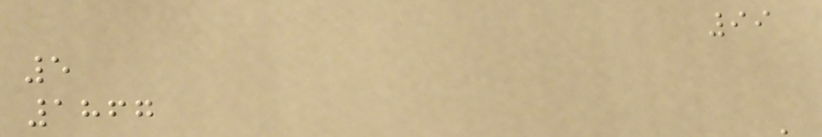99
5
1867
